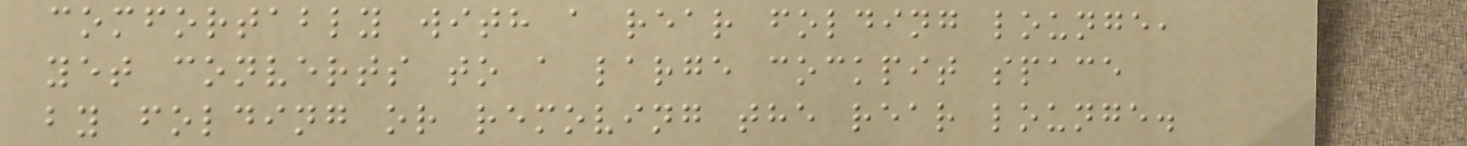comfortably with a rear folding lounge,
yet converts to a large cockpit space
by folding or removing the rear lounge.
